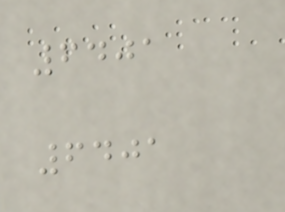6401
6401
